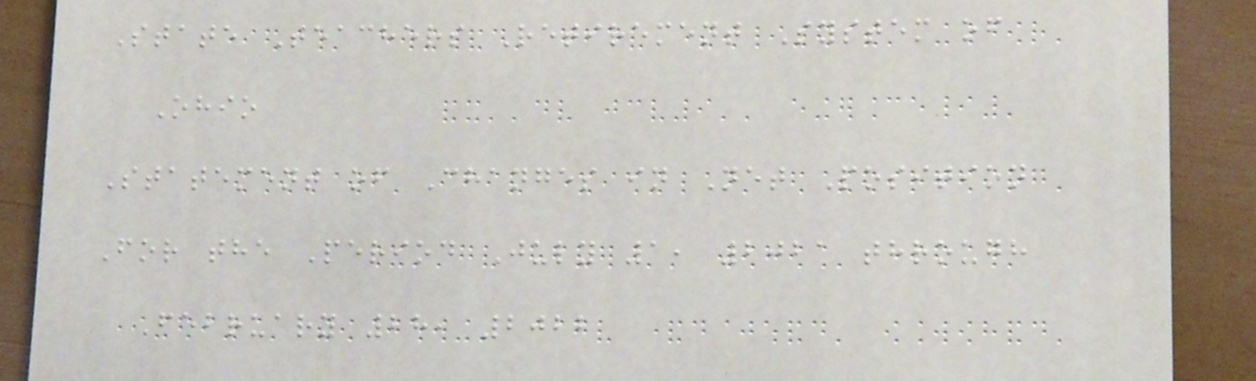State Teachers Retirement System of
Ohio
Statement of Changes in Net Position
For the Period July 1, 2021 through
February 28, 2022
